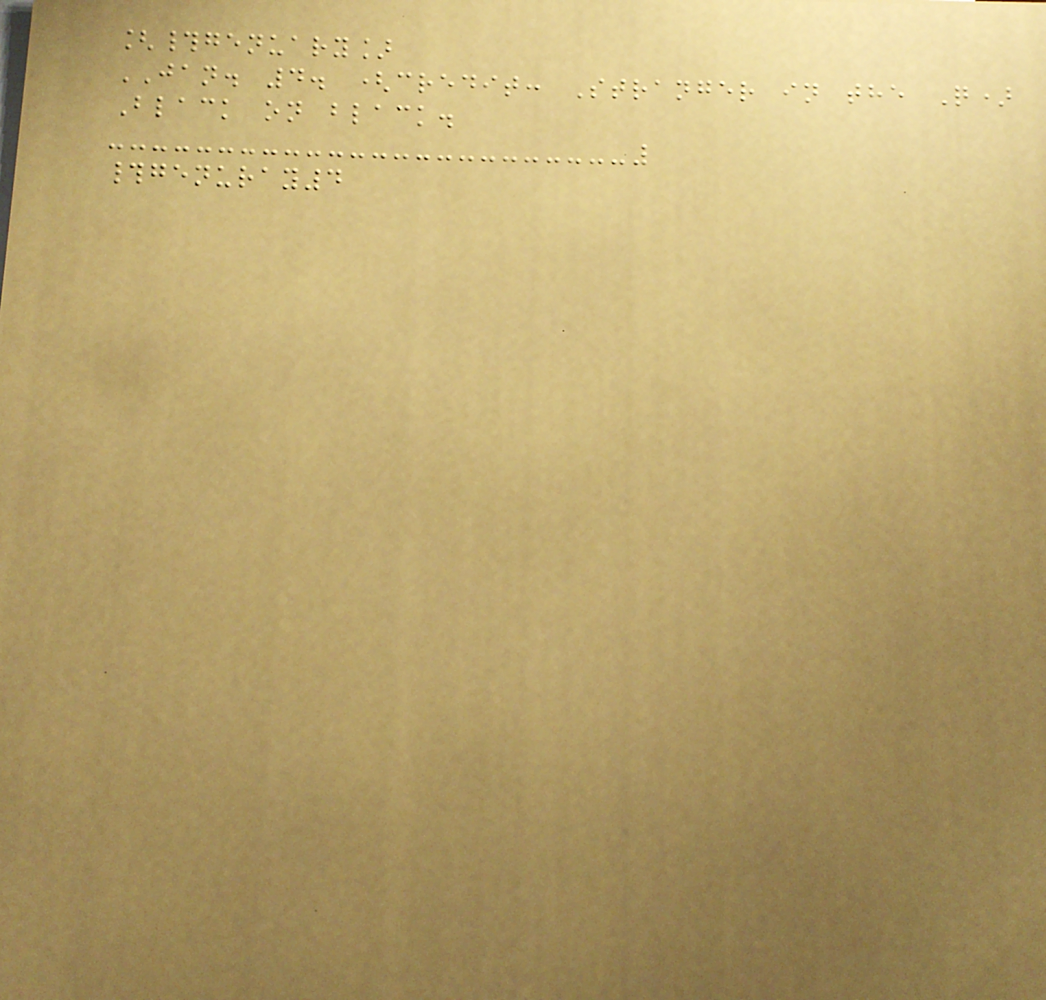[#genuary]
JAN. 4. (credit: Stranger in the Q)
Black on black.
#genuray4
